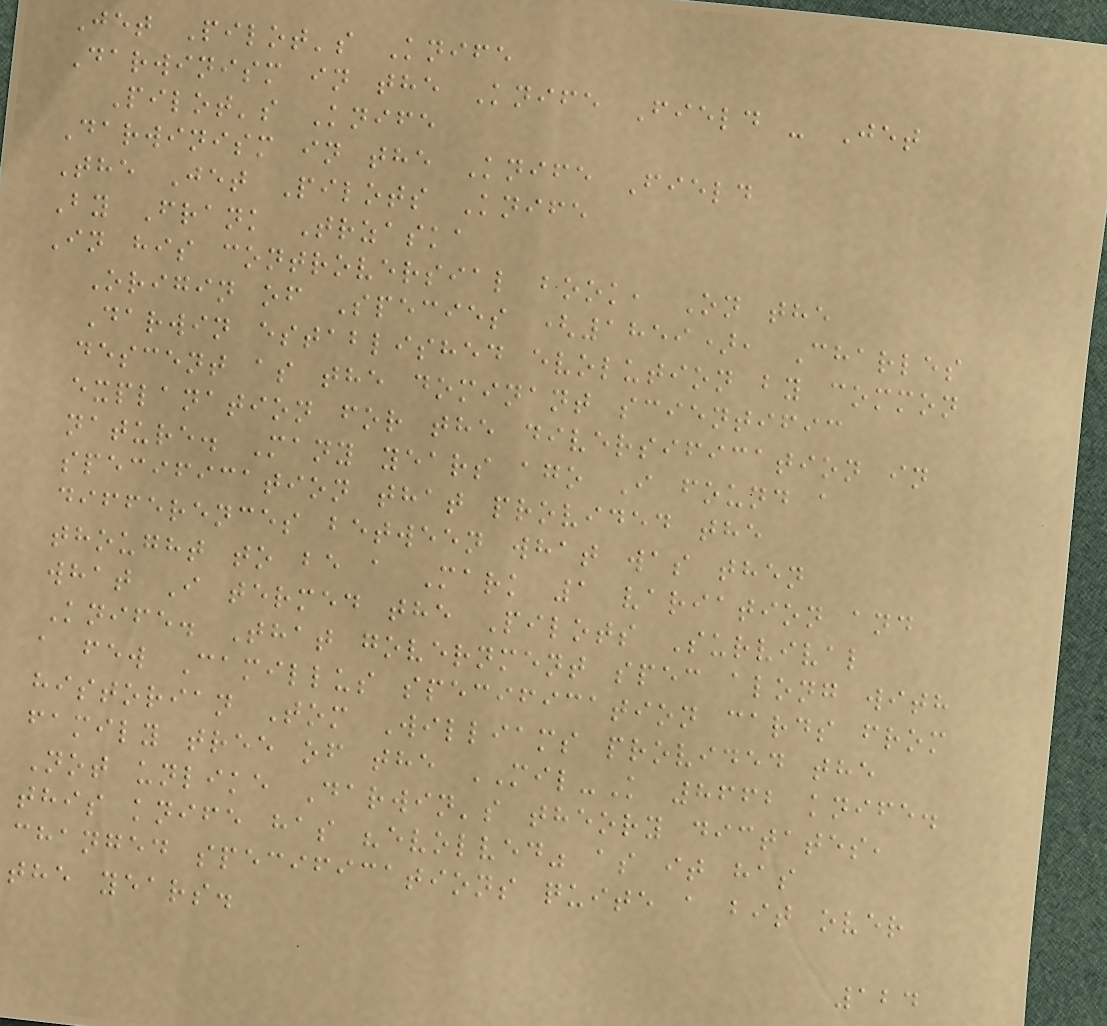Jet Pilot's Knife
Darwinism in the Knife Field - Jet
Pilot's Knife
Darwinism in the Knife Field
The Jet Pilots Knife
By Frank Trzaska
In his controversial book, On the
Origin of Species (1859), Charles
Darwin established evolution by common
descent as the dominant scientific
explanation for the diversification in
nature. Many years ago I found a
specification that provided the
differences between what was then
thought to be a Mark 1 variation and
what I termed the Pilots Survival
Knife. That government spec along with
a few Camillus specification cards from
historian Tom Williams provided the
family tree of the MIL-K 8662 knife.
Not unlike Darwin's theory dictates,
this knife has "evolved" as it has
changed specifications quite a bit over
the years.
124
